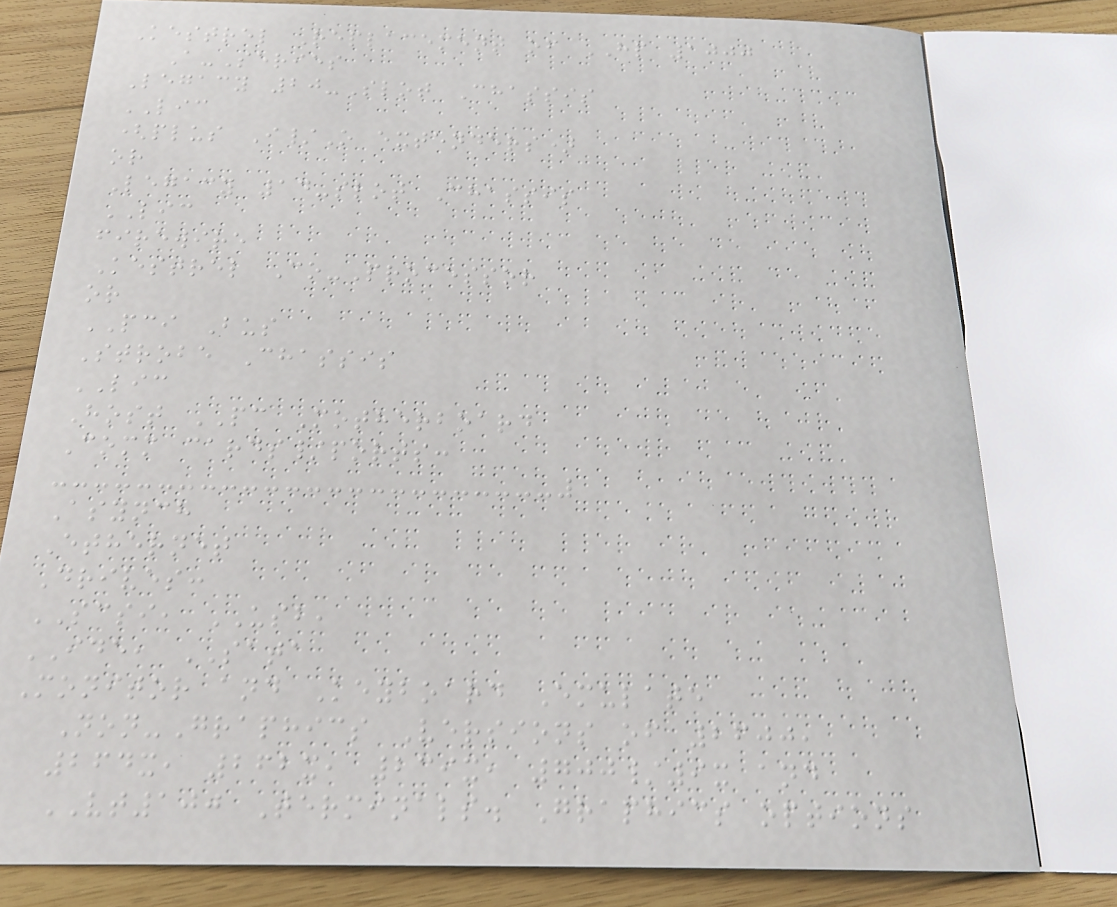Kestrel Replacement of HP 1000
A-Series
Legacy 20-Slot Chassis
LIC
(plus I/O extenders)
or
Legacy 14-slot Chassis
LIC
firewire
Kestrel Co-Processor
or
PCI Bus
Strobe Chassis
LIC
Host PC Motherboard
Comm cards/ports:
Asynch
Ethernet
Drives:
SCSI, USB,
IDE, SATA
Monitor and Keyboard Emulate
Non-Graphics Versions of 2600,
264x, 262x, 239x, 700/9x and
VT100 Terminals. Graphics options
